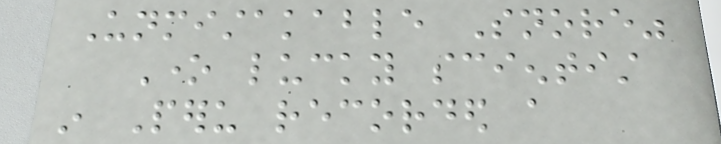Unmistakable Snore"
One lucky scientist
in Peru recorded a
